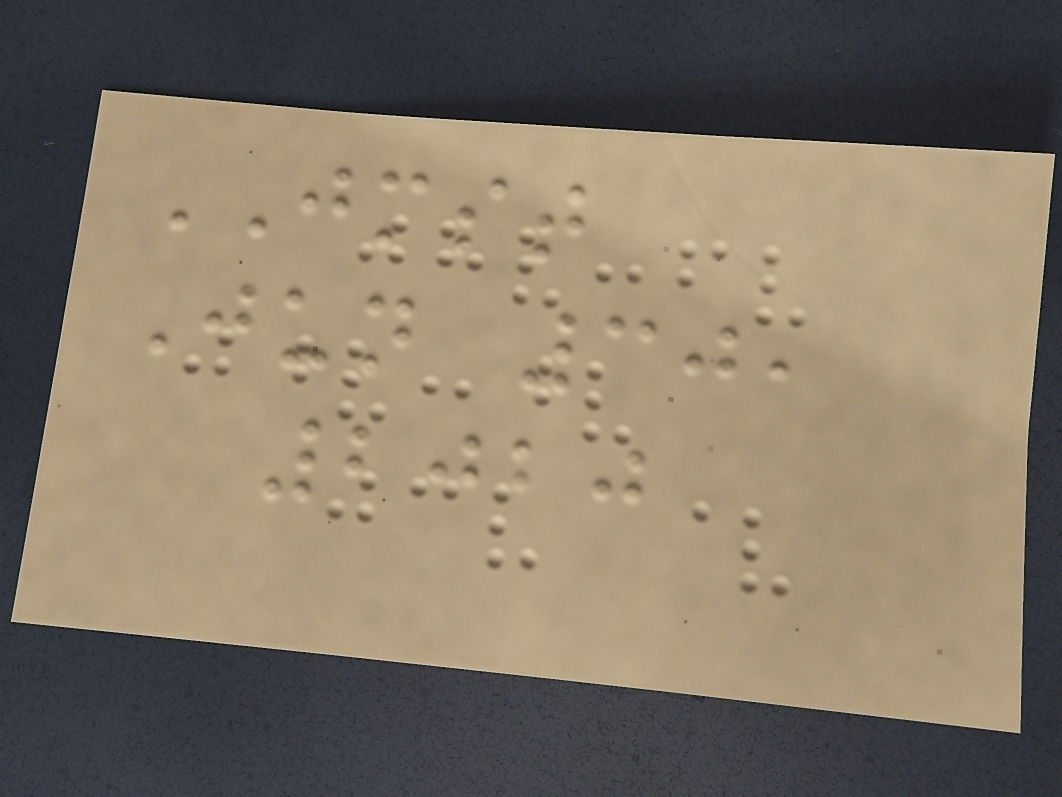JMST
Jun 30,
2020
